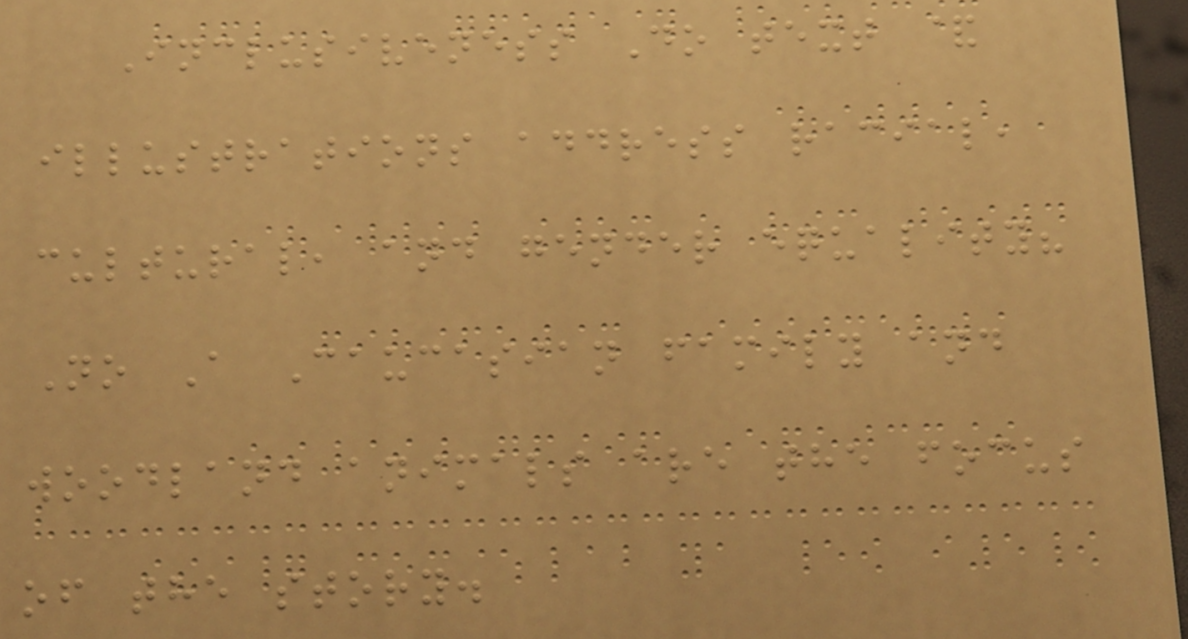Inclusiveness Do text &
illustrations address racial,
cultural, and gender equality?
No A Caucasian family and
woodland animals are the focus
of the story.
